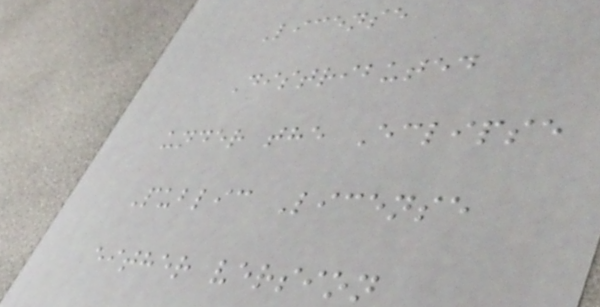License
Distributed
under the Eclipse
Public License
either version
